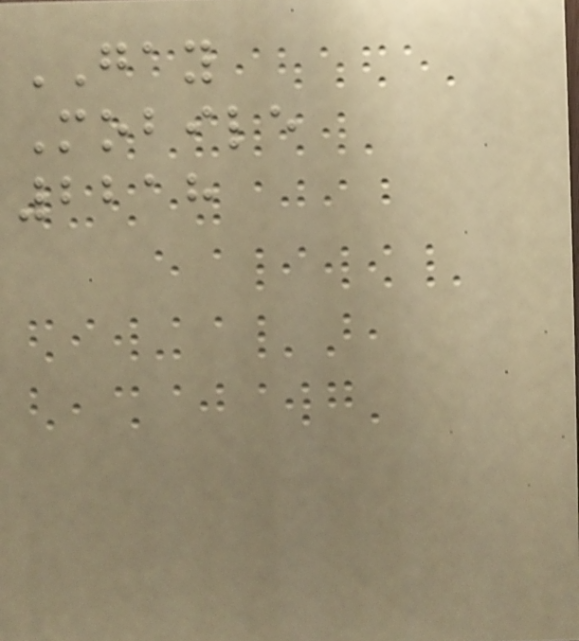GAY
Mobile
2218
